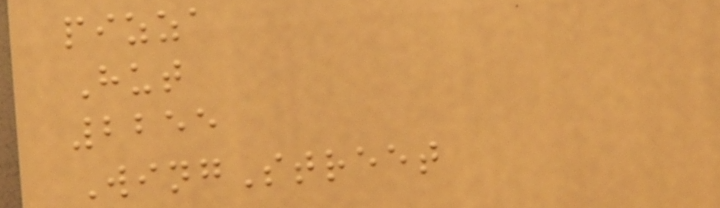pizza
Hut
2255
WingStreet
